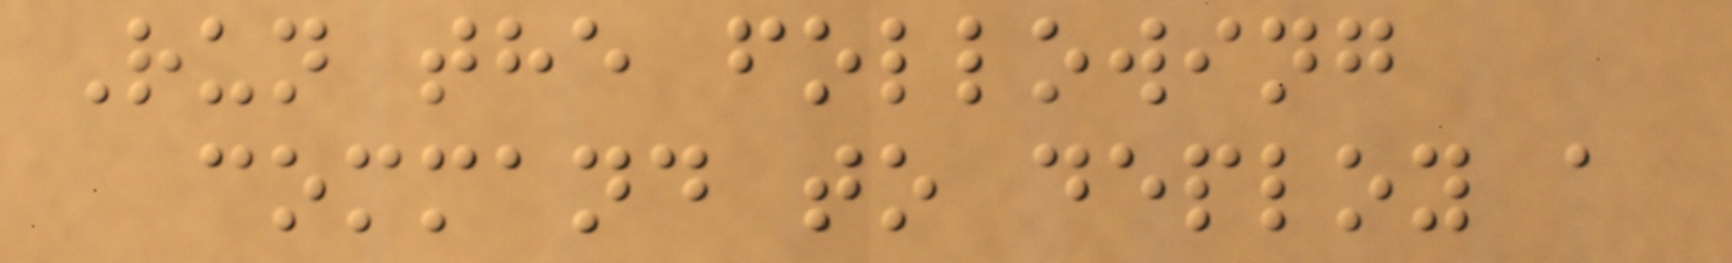Run the following
command to deploy a
